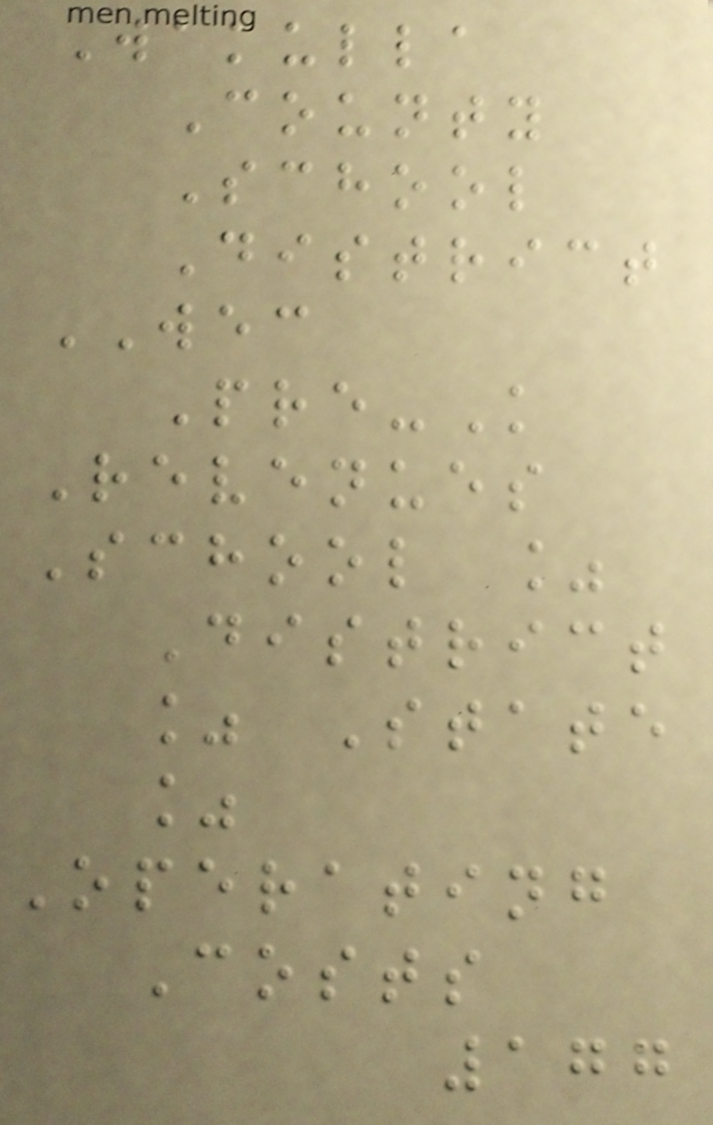Wakulla
County
School
District
WEC
Pre-K
Revenues
School %
District
% State
%
Operating
Costs
177
